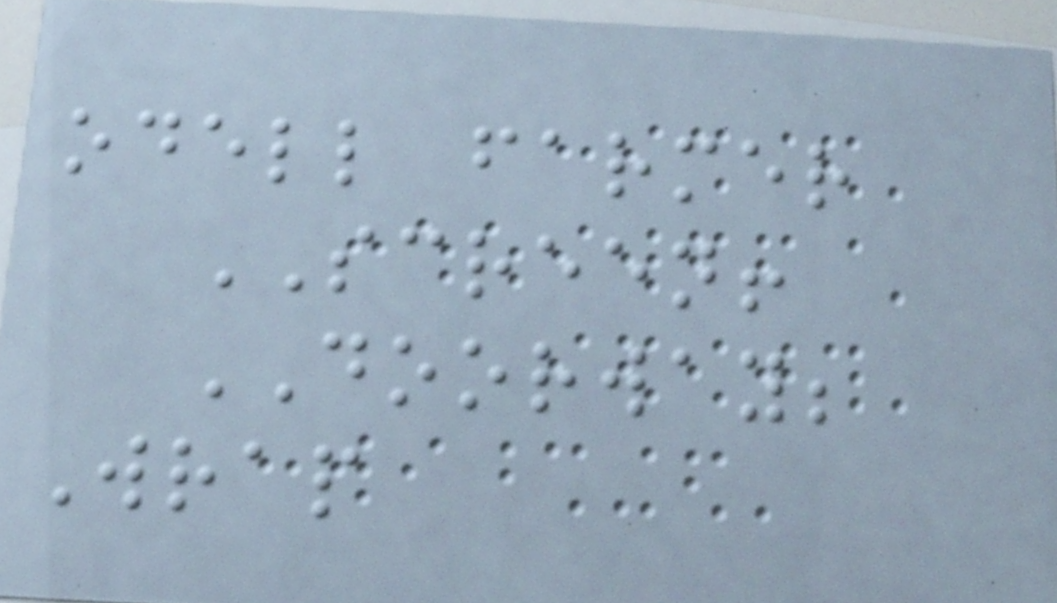odell farmer
SCREEN!
DOORWAY;
Wrap
